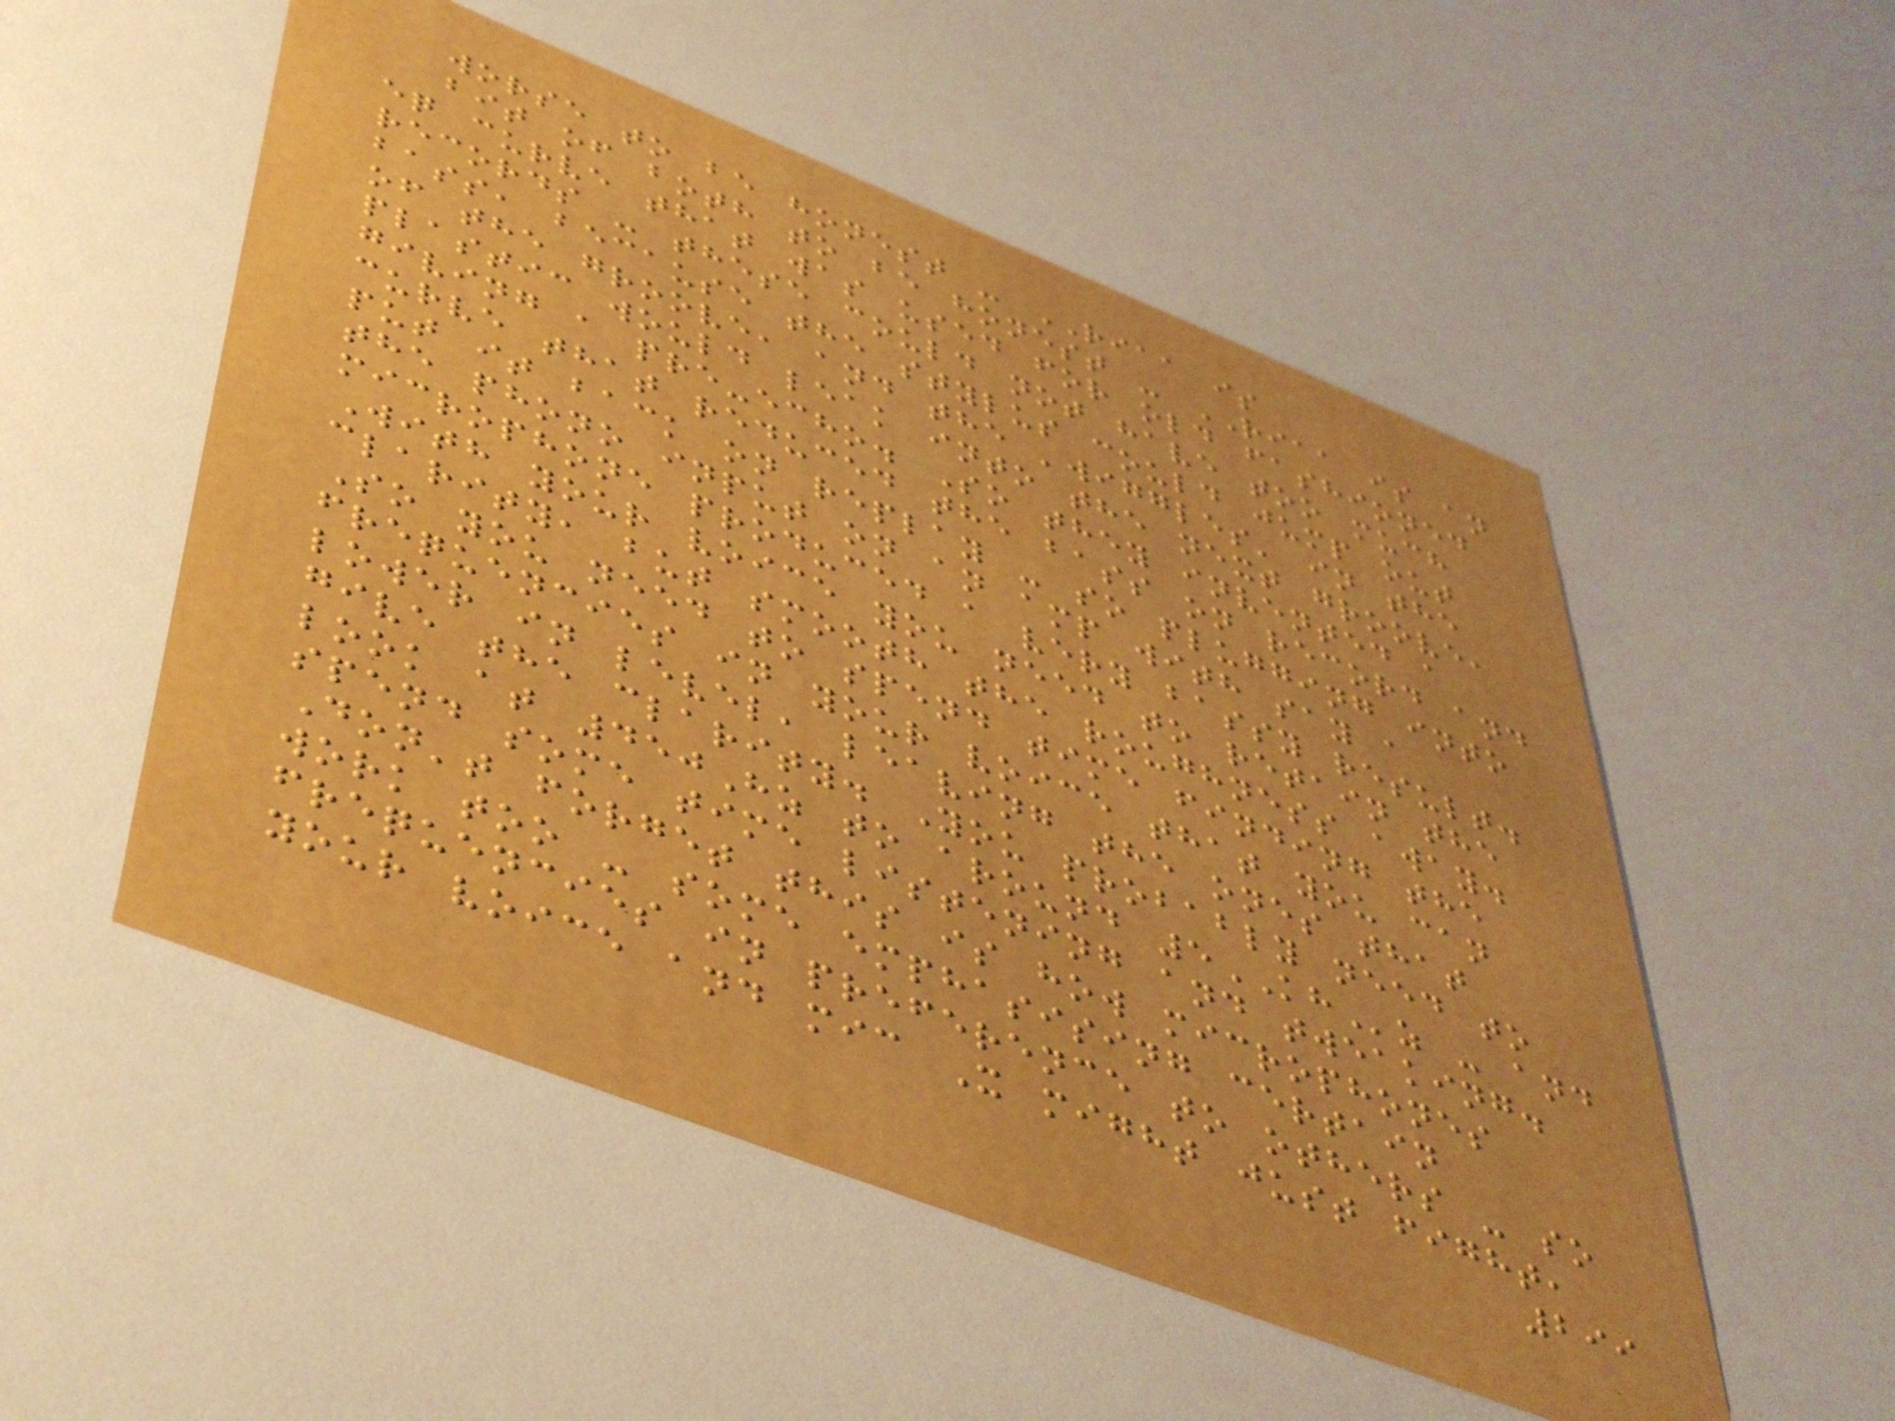worse to be honest - RIAA is
bit of both to be honest - RIAA is an
eq curve that was used for old fashioned
records - these could not have too much
bass, because the stylus could jump out
of the groove, and the 'wiggles' in the
plastic would leak into the next groove,
giving a pre-echo. So they invented a
curve that reduced the bass on record and
put it back on replay - so plugging into
the phono input on an amp with say a
microphone produced a very bassy result.
With your voice you need to retain the
clarity, but smooth the roughness away.
So you need to spend time finding the
frequencies in your voice that you can
lower in level, leaving the ones that
give the clarity. You probably need to
look at 450Hz to around 5KHz - and
spend some time listening and tweaking.
Don't forget this is how microphones
work too - some emphasising certain
frequencies in preference to others - so
your voice and mic X might just fight,
299
